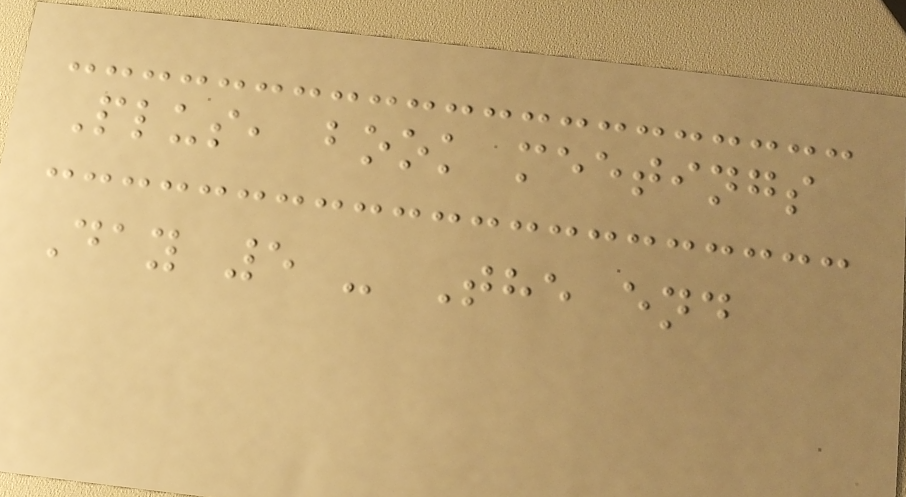Plus, book meetings
Day 5 - The end
